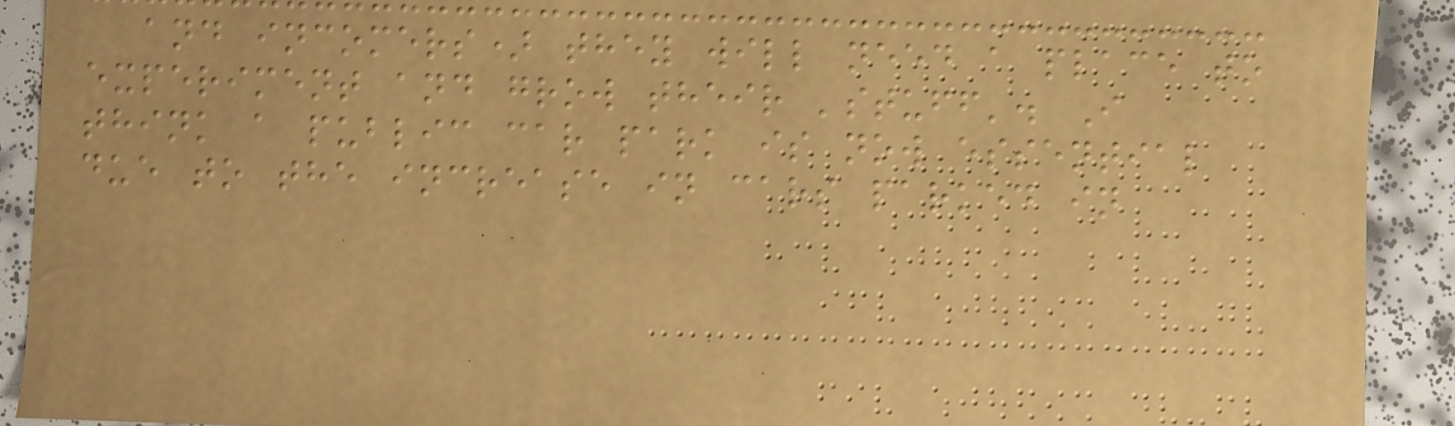and incomers) they will need a place to
experiment and grow their 'stuff'. I
think a public car park is now essential
due to the increase in cars parked in
